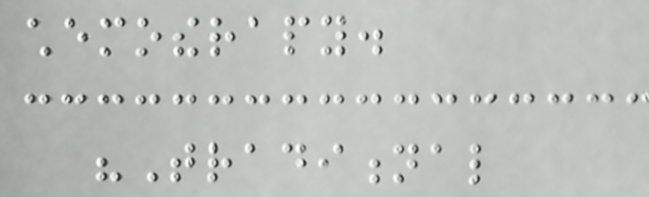chemotherapy.
"Traditional
